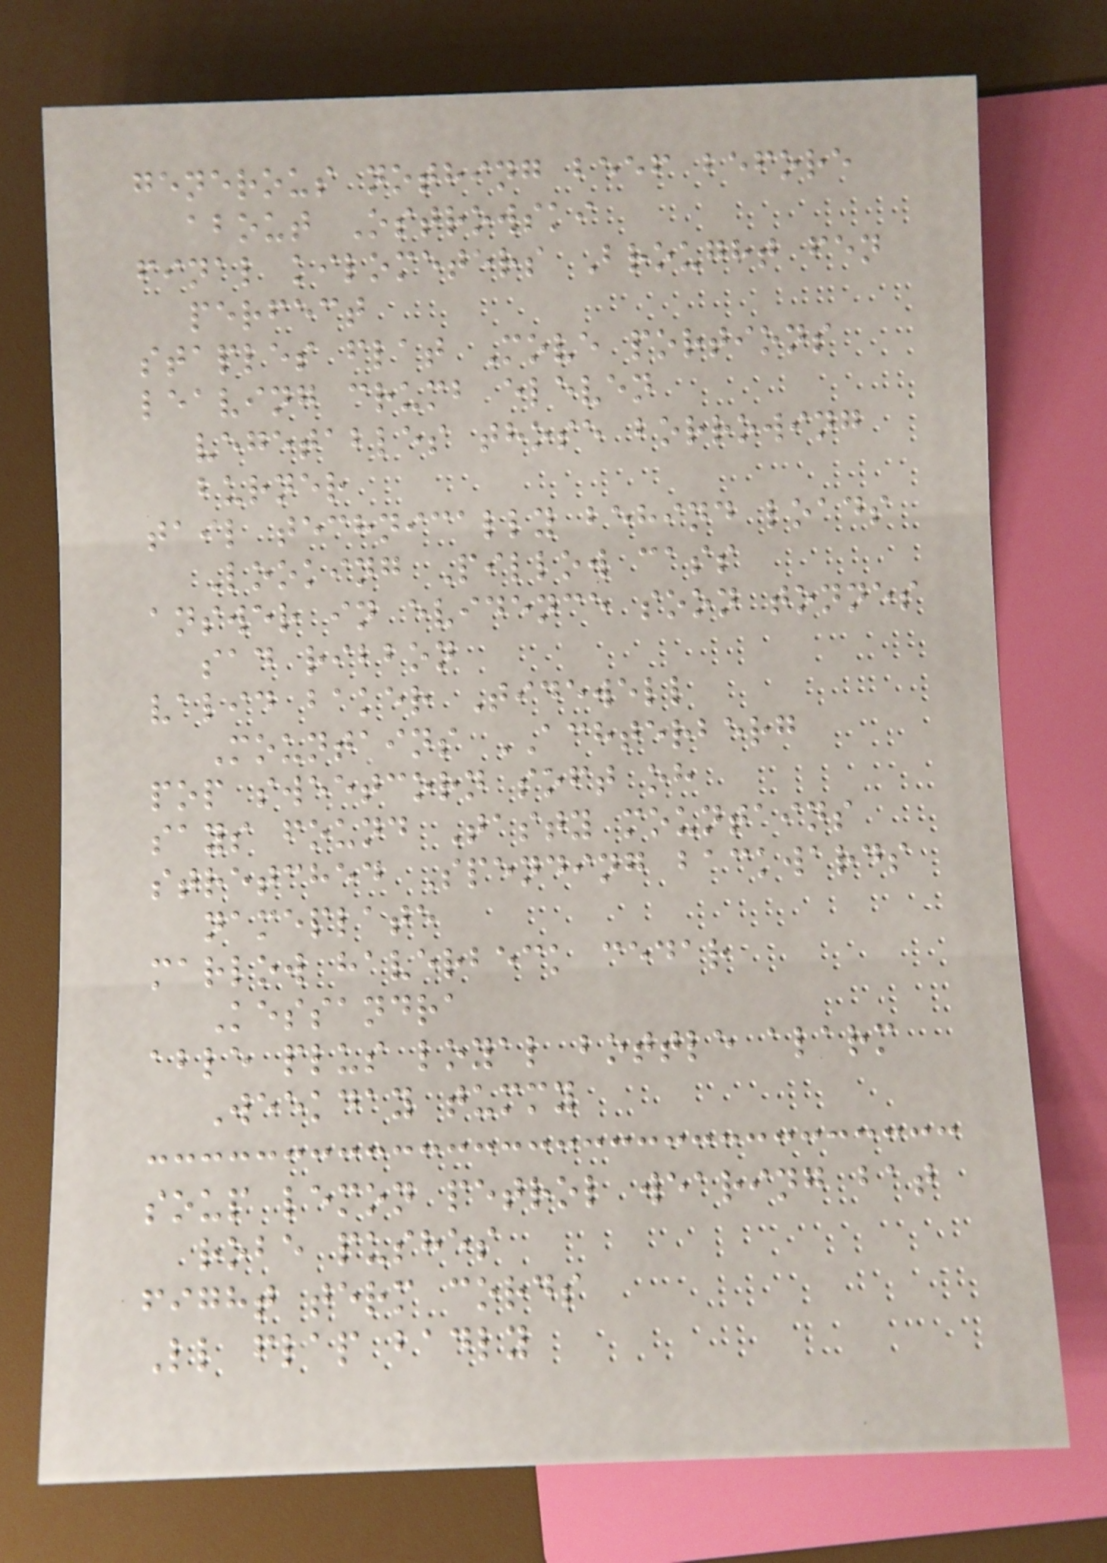generous nothing beef before
about Ostrowski
final kilometers Brought fen
perfect
staples flat Move portions
leaving crumb eleven
vegetables those borrowing
burner
tail technically behind loads
Looking Pillow cass
answer in evidence soon tonnes
sad ribbon
valid baker Tidewell
Mountains ACHTERBERG
pop sweetcorn soft oh
says found Tasty mountains
stretched Spending backwards
nameplate
marlow haverbeck cedar
Kessandra
able plus loyal bottle alarm
Weekday tummy
soup lemon petrol wearing bat
robe pushes
fight term cords
Ll flap badly
